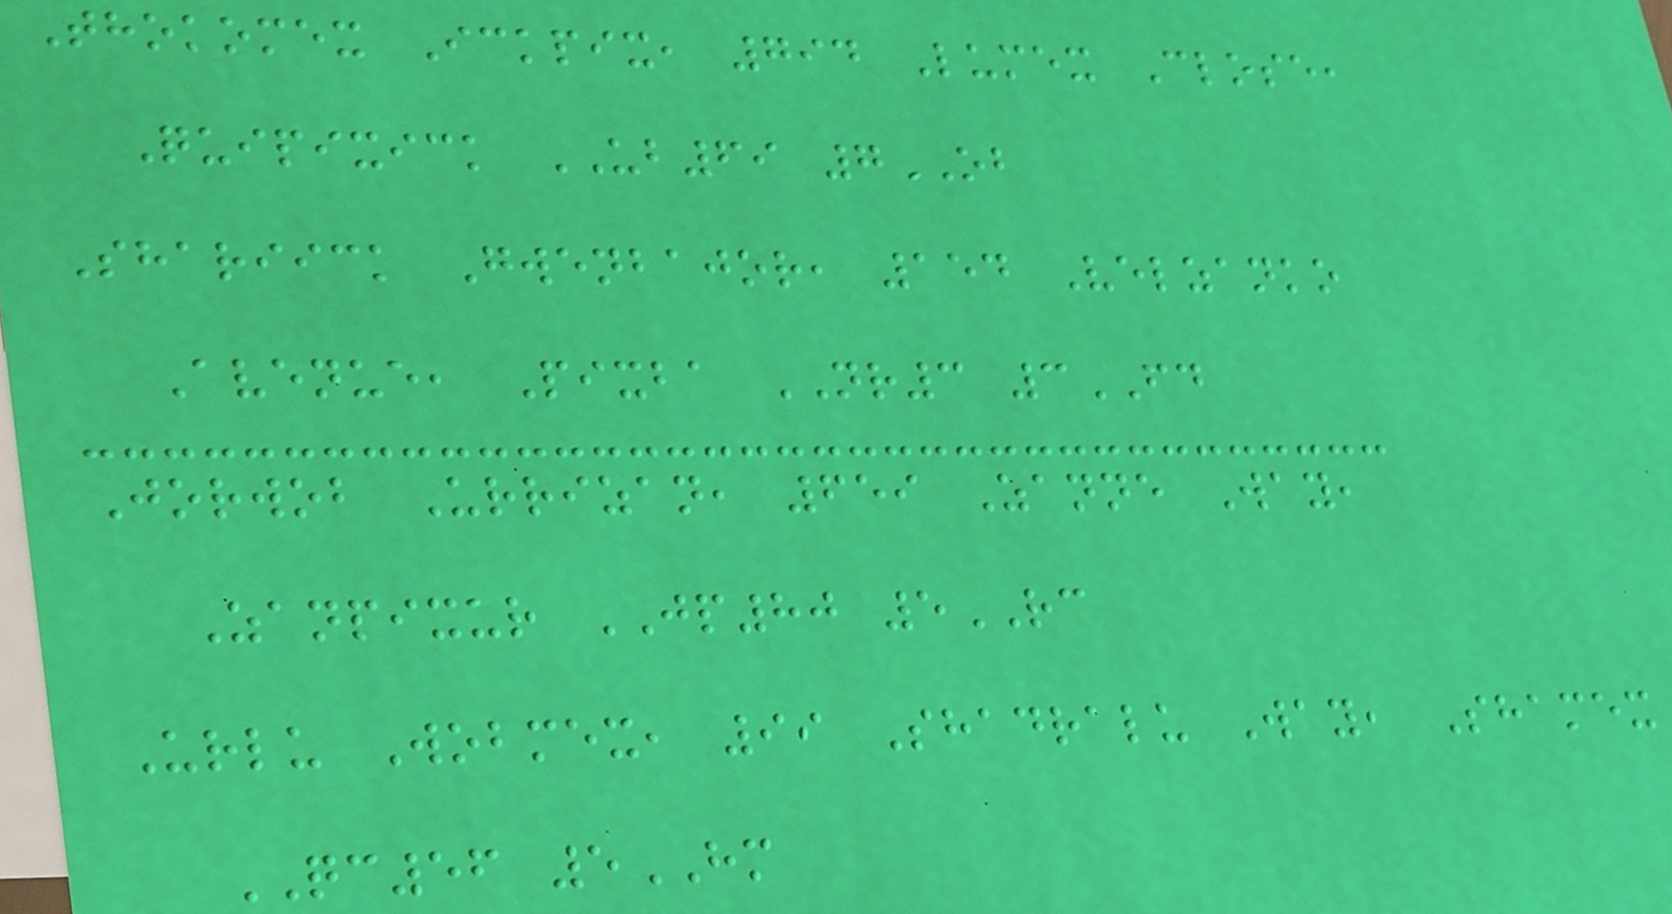Thokomex Ickpix, 794 Lumex Close,
Quipixick UB69 7OB
Shariick Gwenbajor, 154 Velzanko
Avenue, Pixba NR3 3FD
Jorwob Urrizan, 659 Zanne Way,
Zanpixur JP80 5RC
Urlu Wobmex, 99 Shadralu Way, Shamex
QC56 5HM
